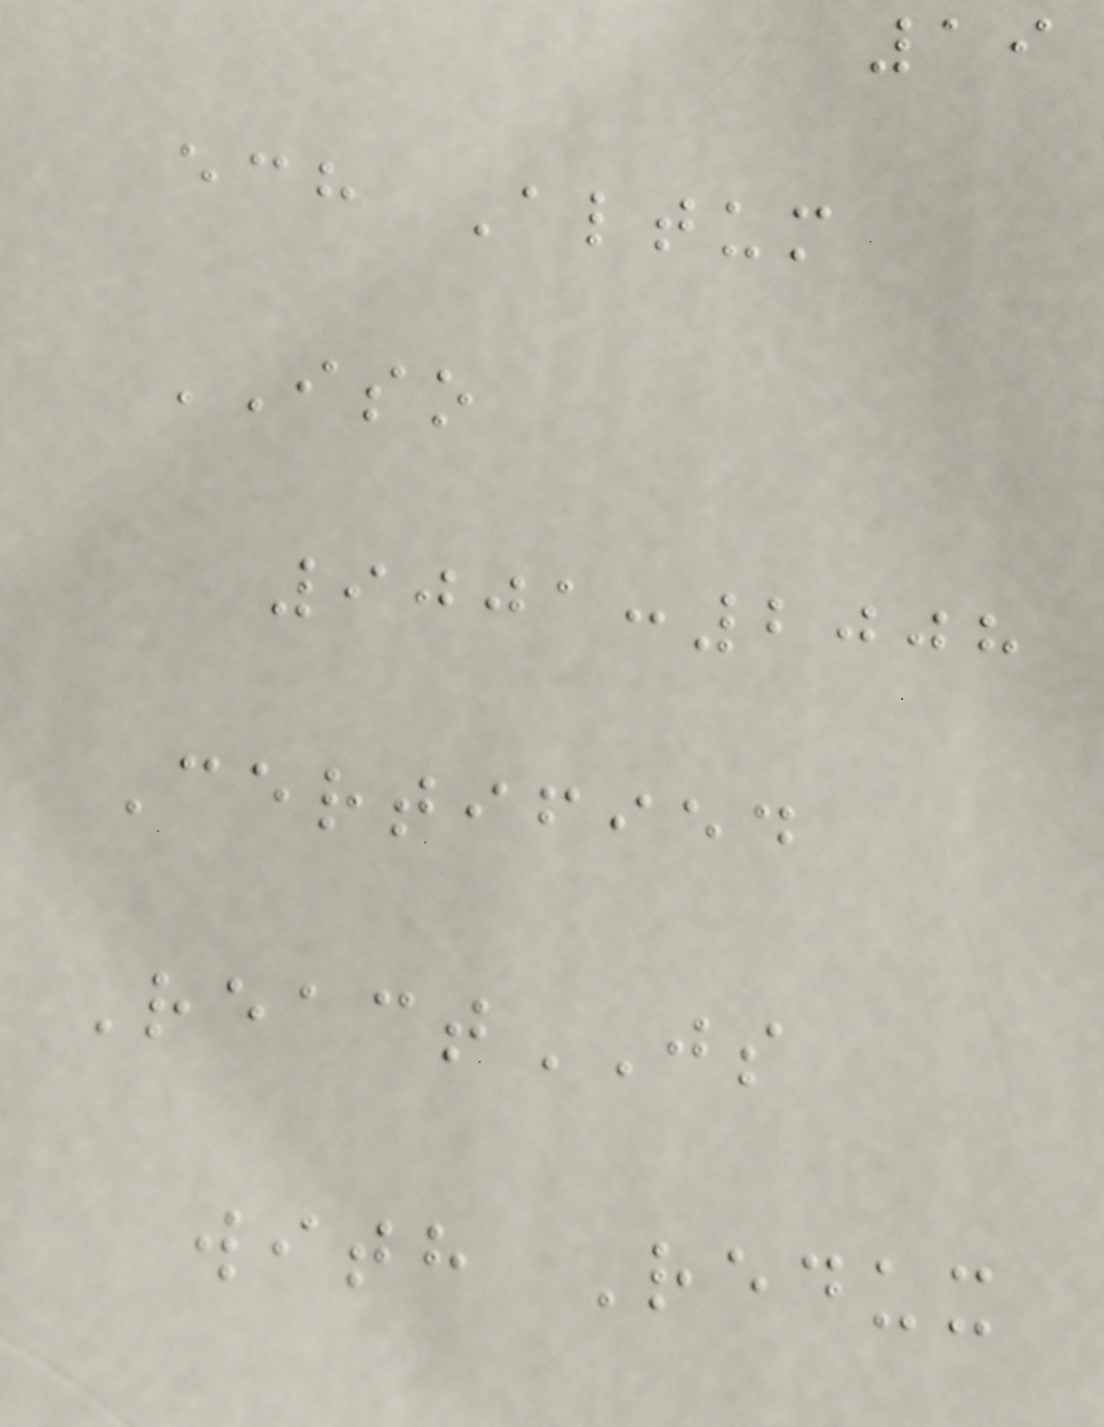19
ech Altum
ISO
9001:2008
Certified
ReactJS
with Redux
